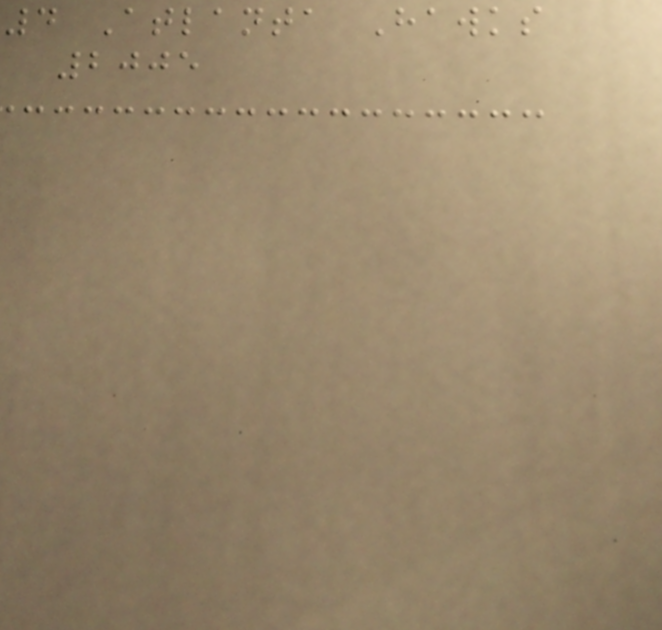4 Atlanta Hawks
2005
